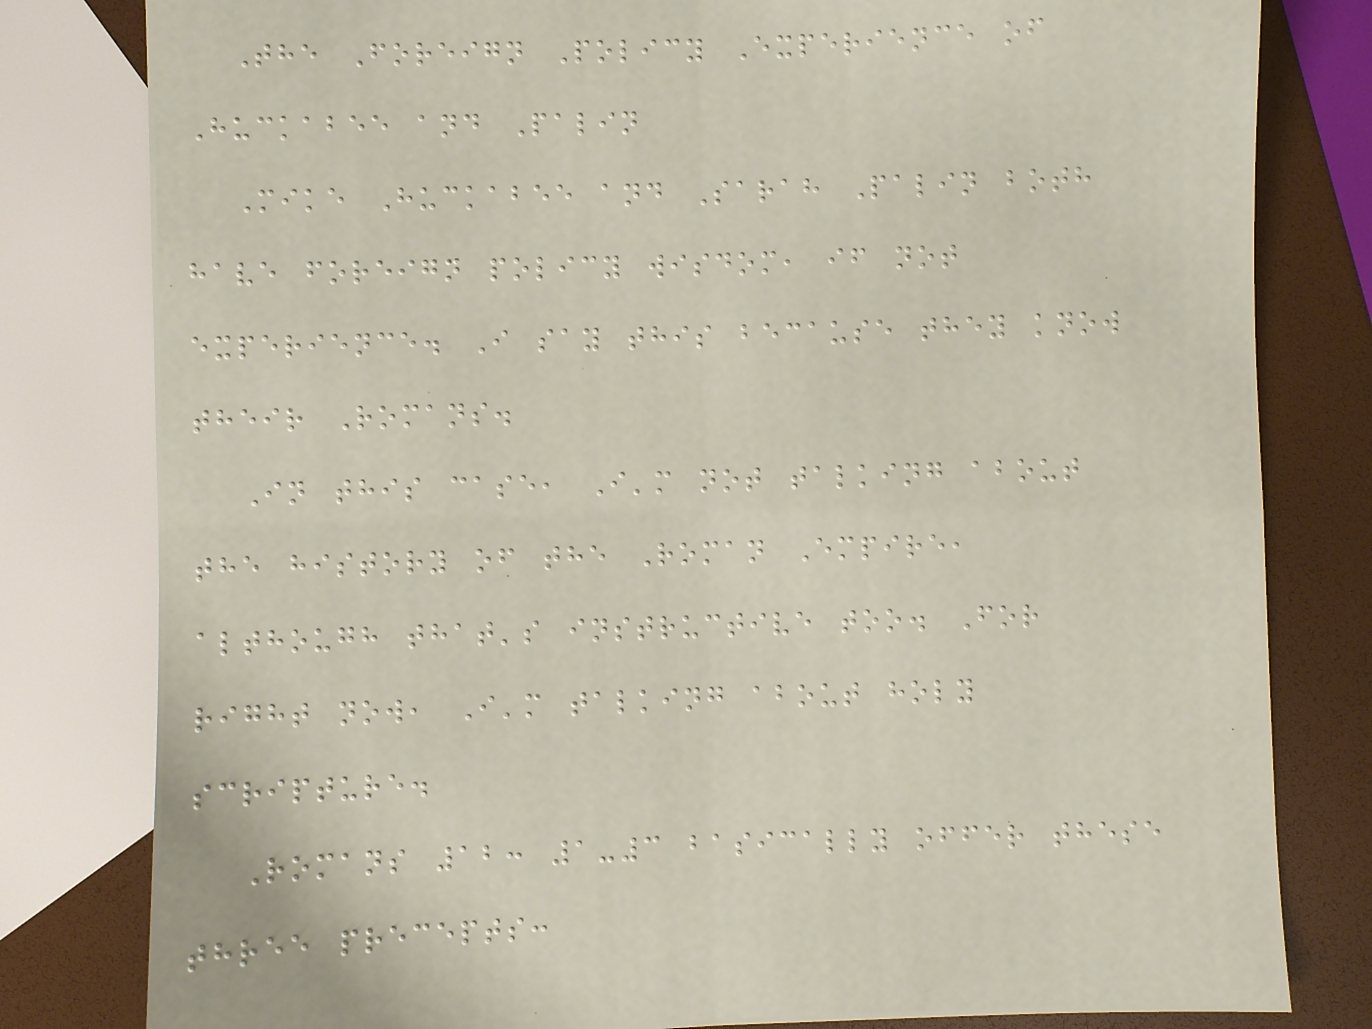The Foreign Policy Experience of
Huckabee and Palin
Mike Huckabee and Sarah Palin both
have foreign policy wisdom, if not
experience. I say this because they know
their Romans.
In this case, I'm not talking about
the history of the Roman Empire,
although that's instructive too. For
right now, I'm talking about holy
scripture.
Romans 12: 1-3 basically offer these
three precepts:
